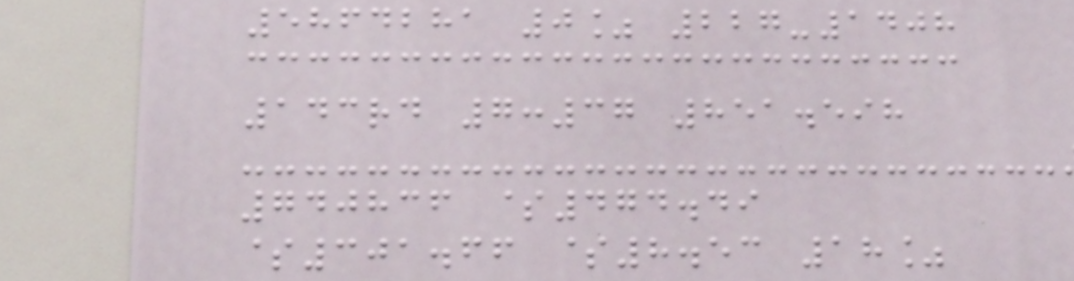5864281 0% 227-1408
143rd 7:37 851.598
740836 $474.49
$301.66 $8.53 18%
